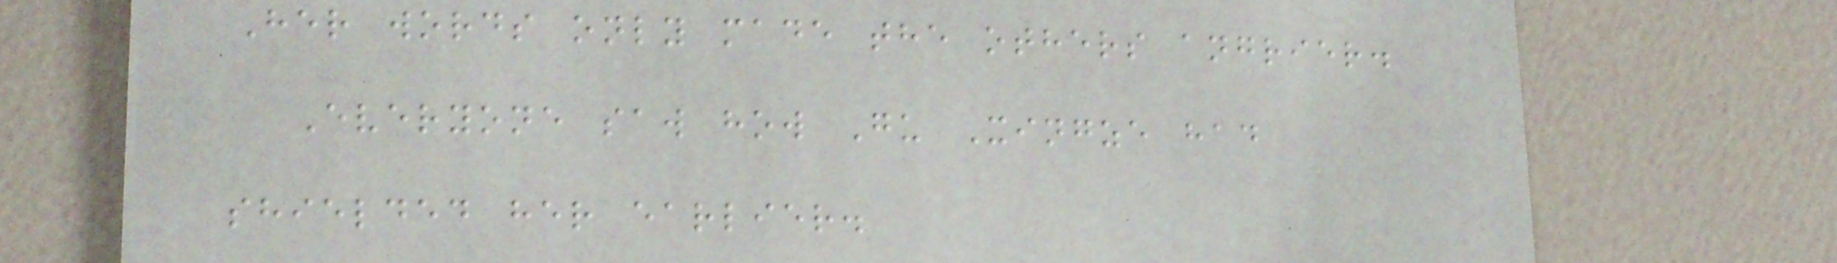Her words only made the others angrier.
Everyone saw how Gu Xingze had
shielded her earlier.
